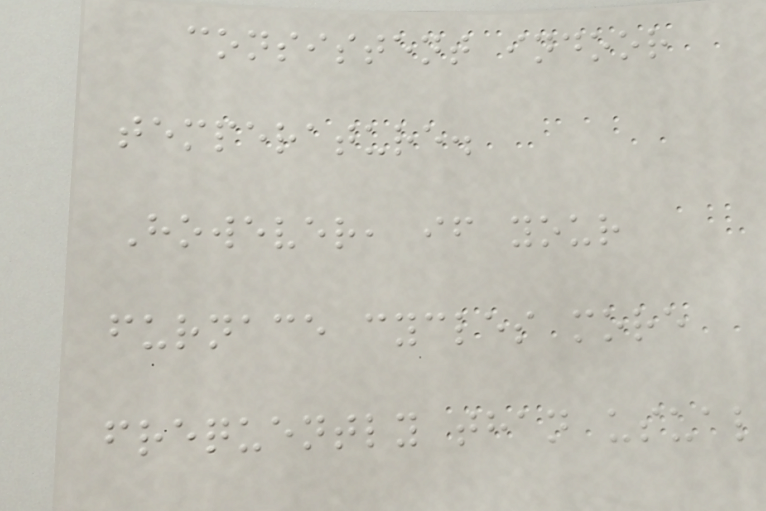consistent indoor
temperature.
However, if your
furnace cycles more
frequently than usual
